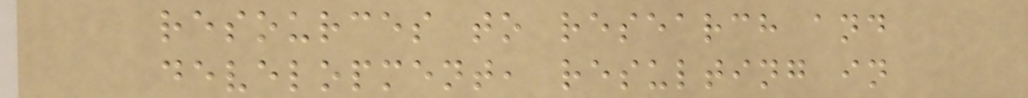resources to research and
development, resulting in
